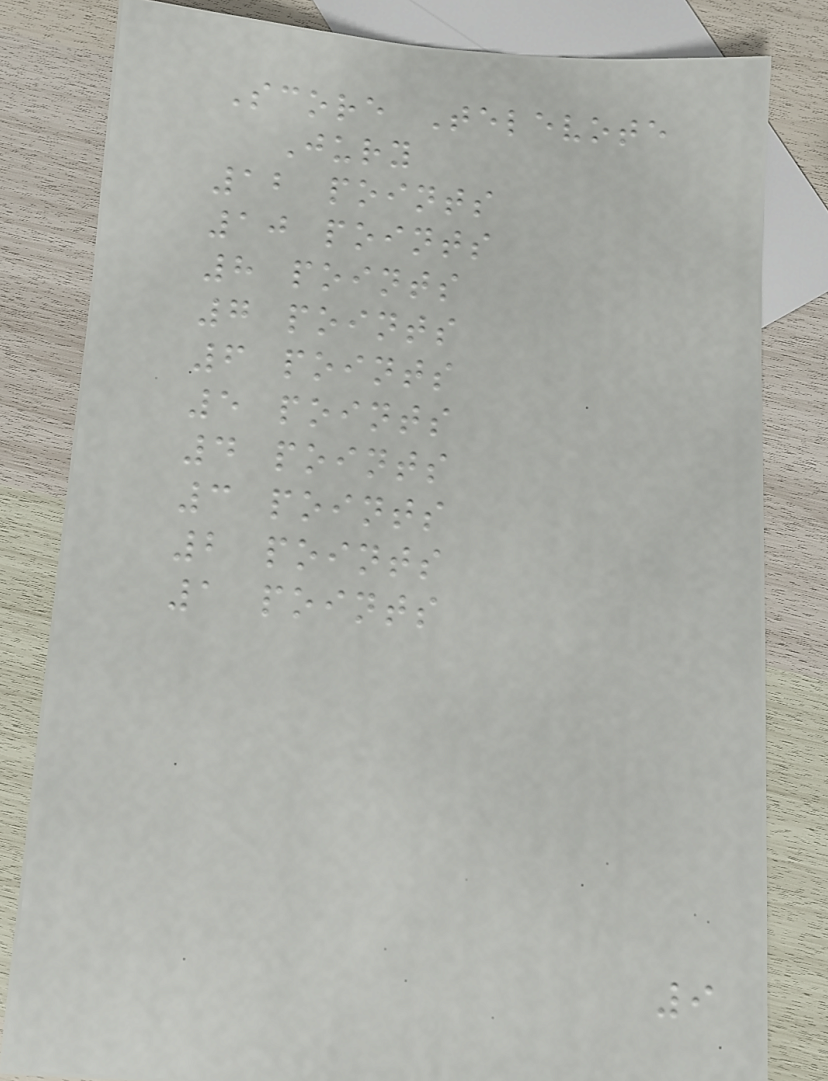Score Televote
Jury
12 points
10 points
8 points
7 points
6 points
5 points
4 points
3 points
2 points
1 points
9
